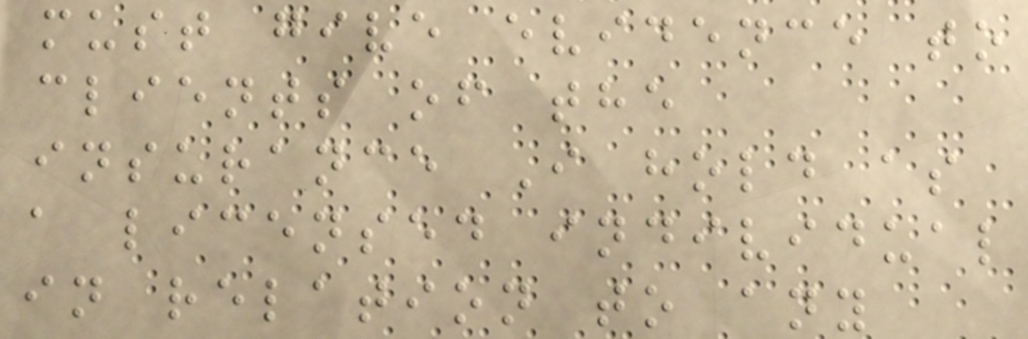must give evidence to
clients of the
insurance I hold as
a licensed individual
in relation to any
